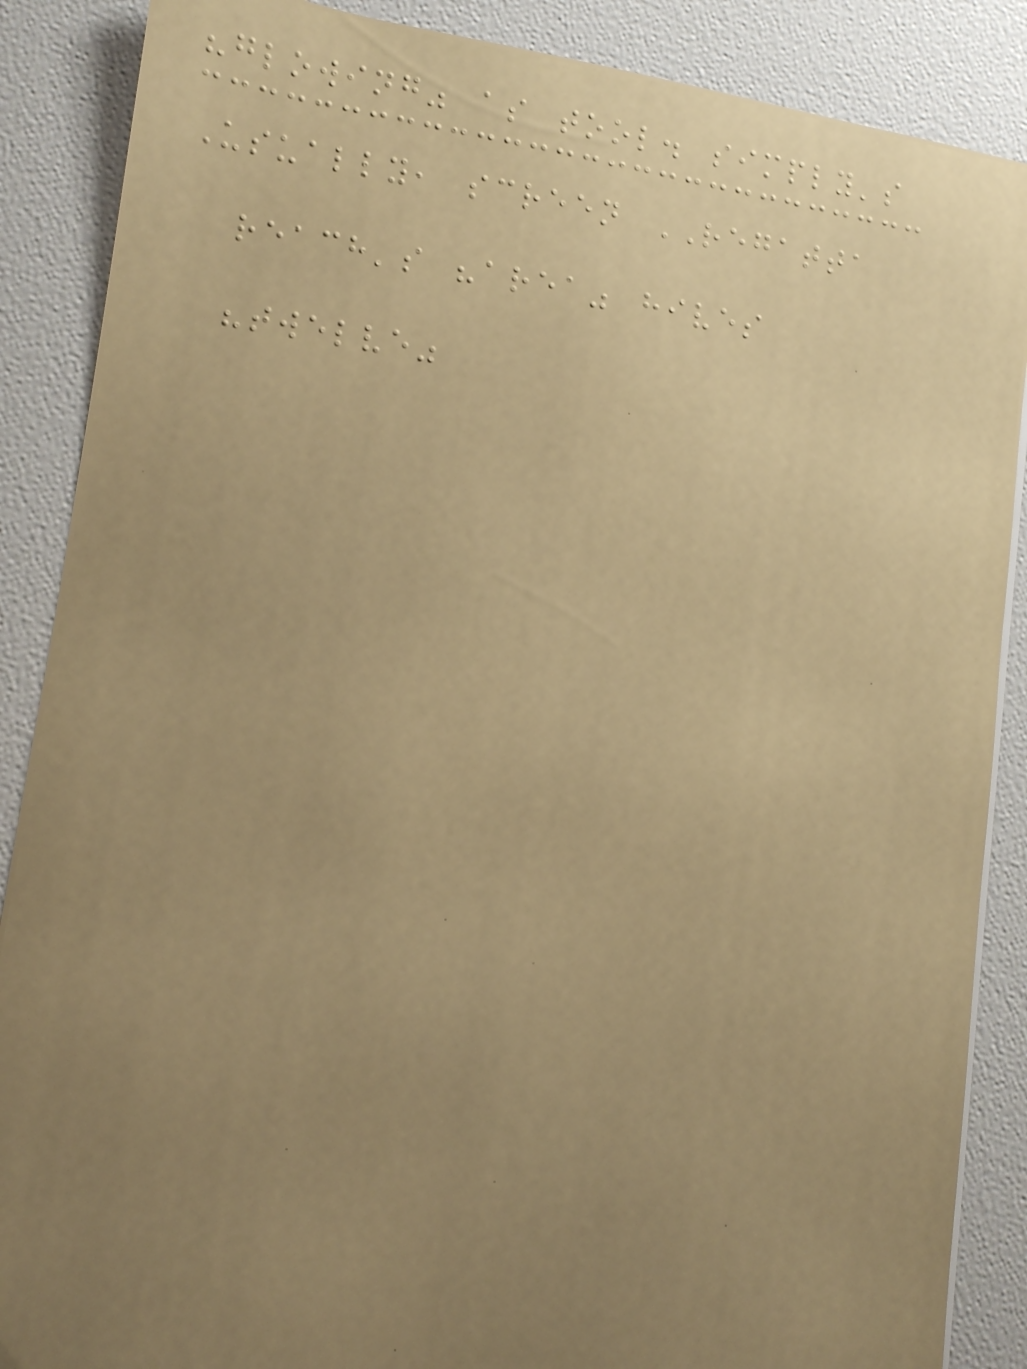"glowing" as tool. simply's
Usually, screen REGATTA
reach's "area" hives
"twelve"
